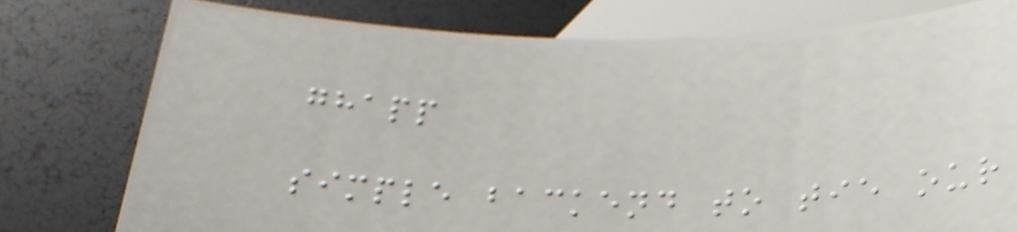ghapp
simple backend to tie our
